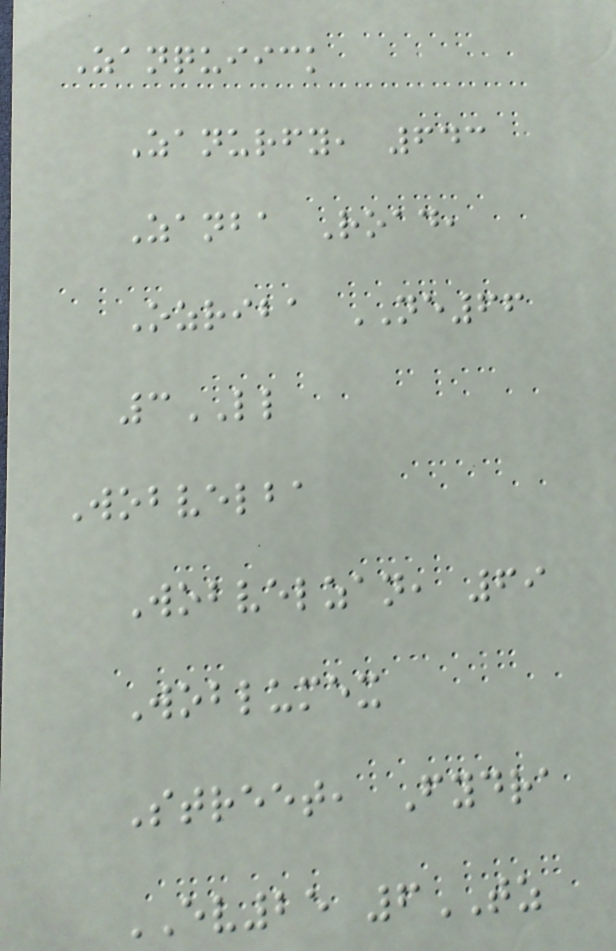Zanquiick
Zanurfy, 643
Zanba Road,
Ozriba NE66
3LL
Wobvelba
Wobvelzan, 69
Woblumex
Street, Fydra
EV25 6TZ
